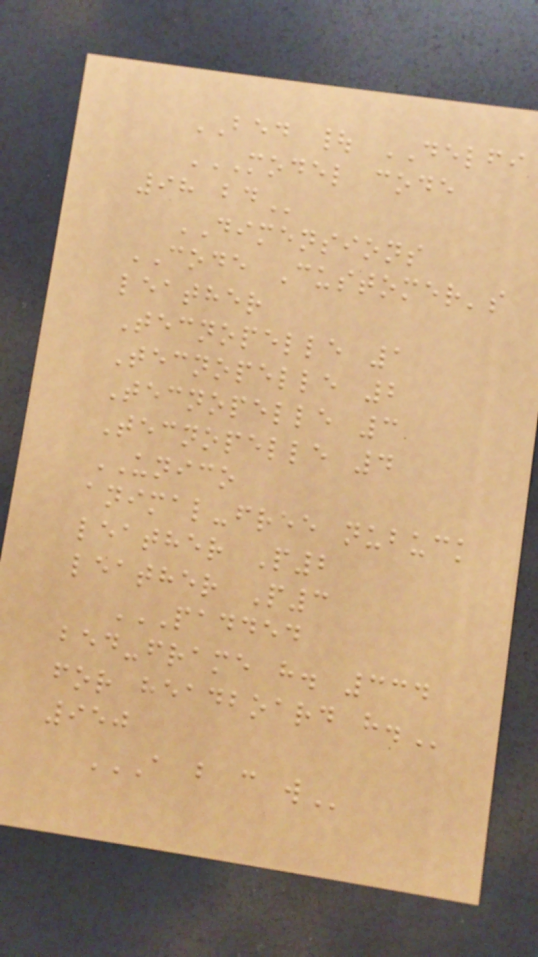BED | DELFI
MODEL CODE
98 BD
DIMENSIONS
CODE Customer's
leather
Tecnopelle 1
Tecnopelle 2
Tecnopelle 3
Tecnopelle 4
UNICO
animal-free nubuck
leather P2
leather P3
PADDED
BED-FRAME H. 334
FOR HEADBOARD H.
950
A B C W
